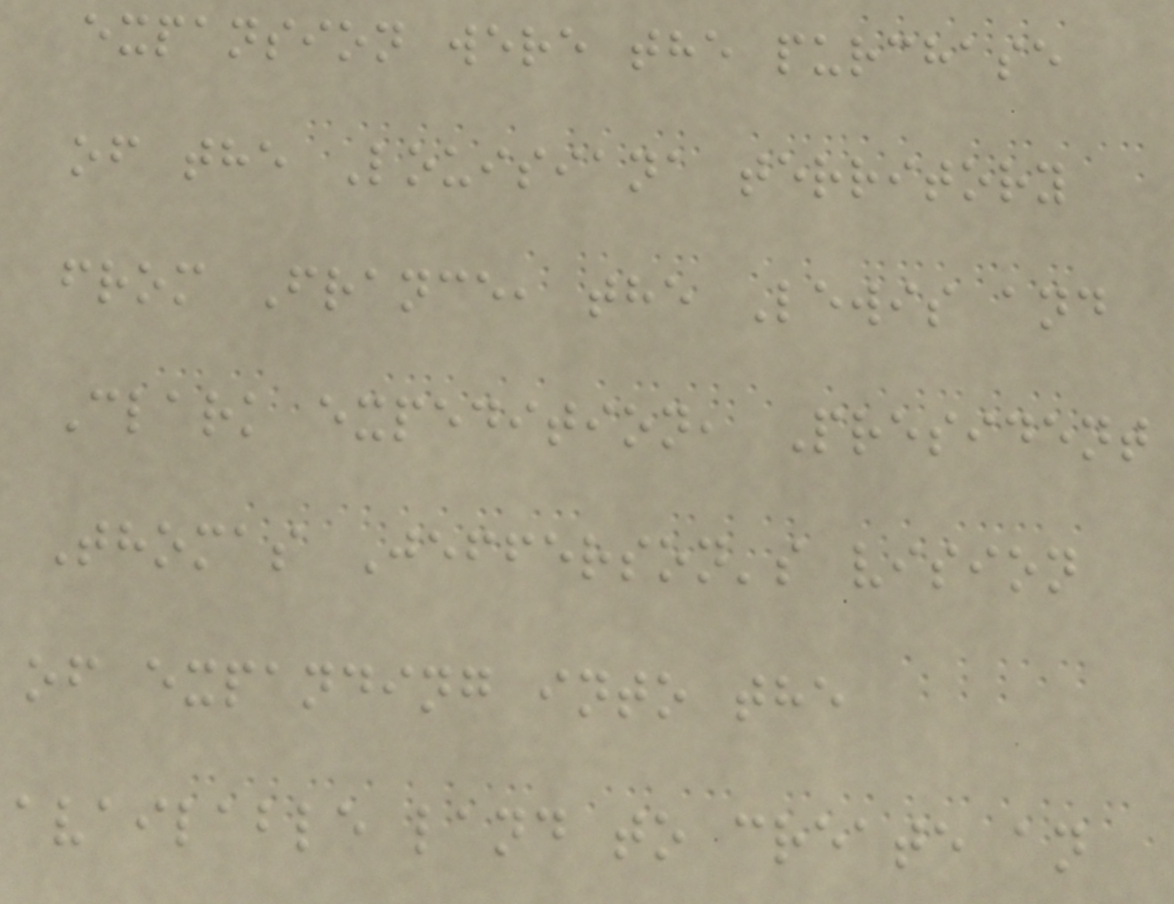expansion were the purchase
of the Louisiana territory
from France, the Lewis and
Clark expedition, President
Thomas Jefferson's vision
of expanding into the
available land to create an
